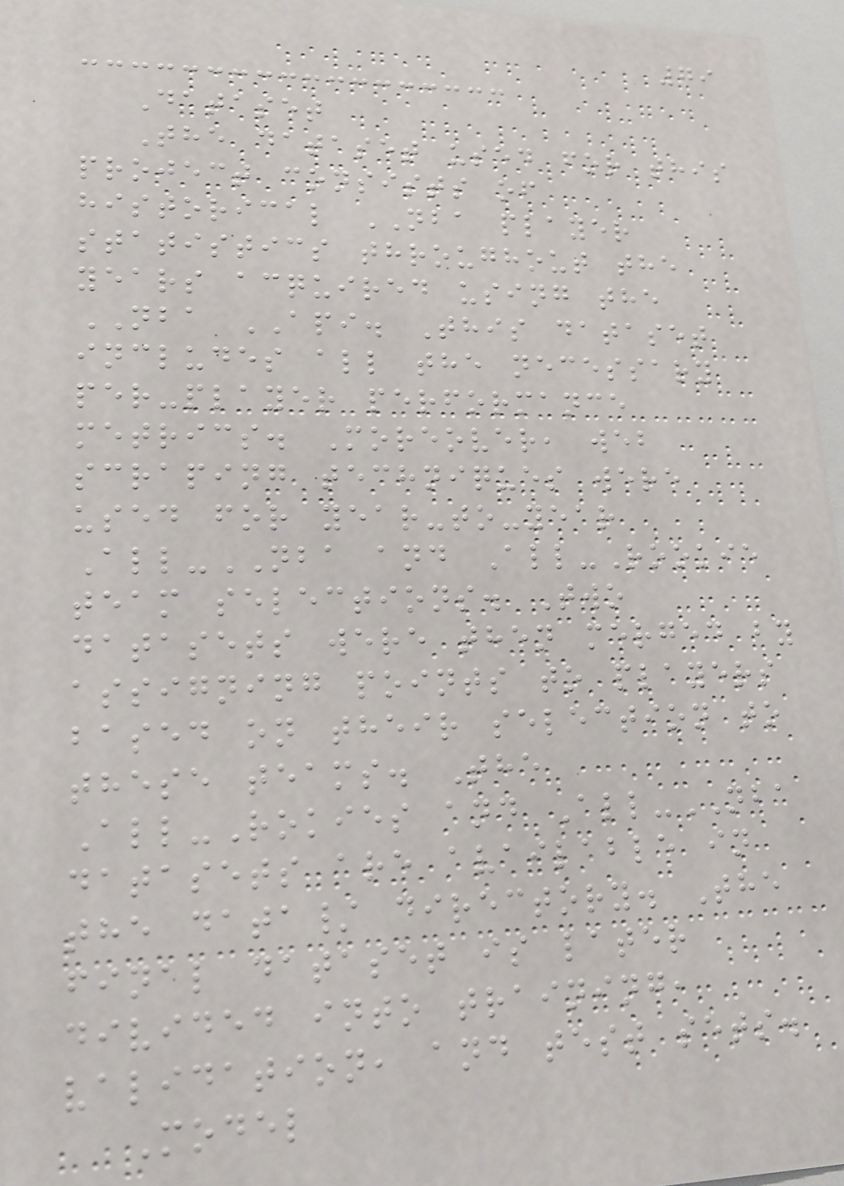79
Dataset
The dataset used for this
project consists of
historical NBA player
statistics throughout the
years acquired using the
NBA API. This dataset
includes all the necessary
per-player performance
metrics. Moreover, web
scraping techniques were
used for year-to-year
All-NBA and All-Rookie
team selections. Two
datasets were then merged by
assigning points to players
based on their selection to
these teams. The
All-Rokies and All-NBA
datasets are available in
the data/ directory. The
final dataset is later
divided into training,
validation, and test sets.
Model
